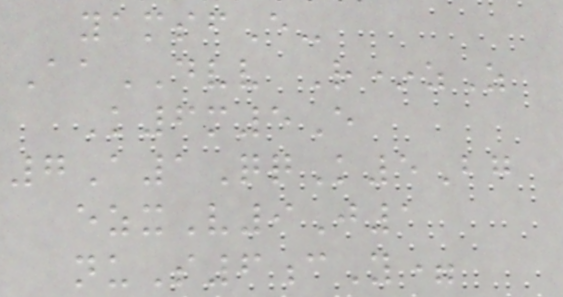yamsfE-
AaDVV R*zZ
K6m5E
7A1QqK5Bg
ezxV9J1
nuS6cY=
